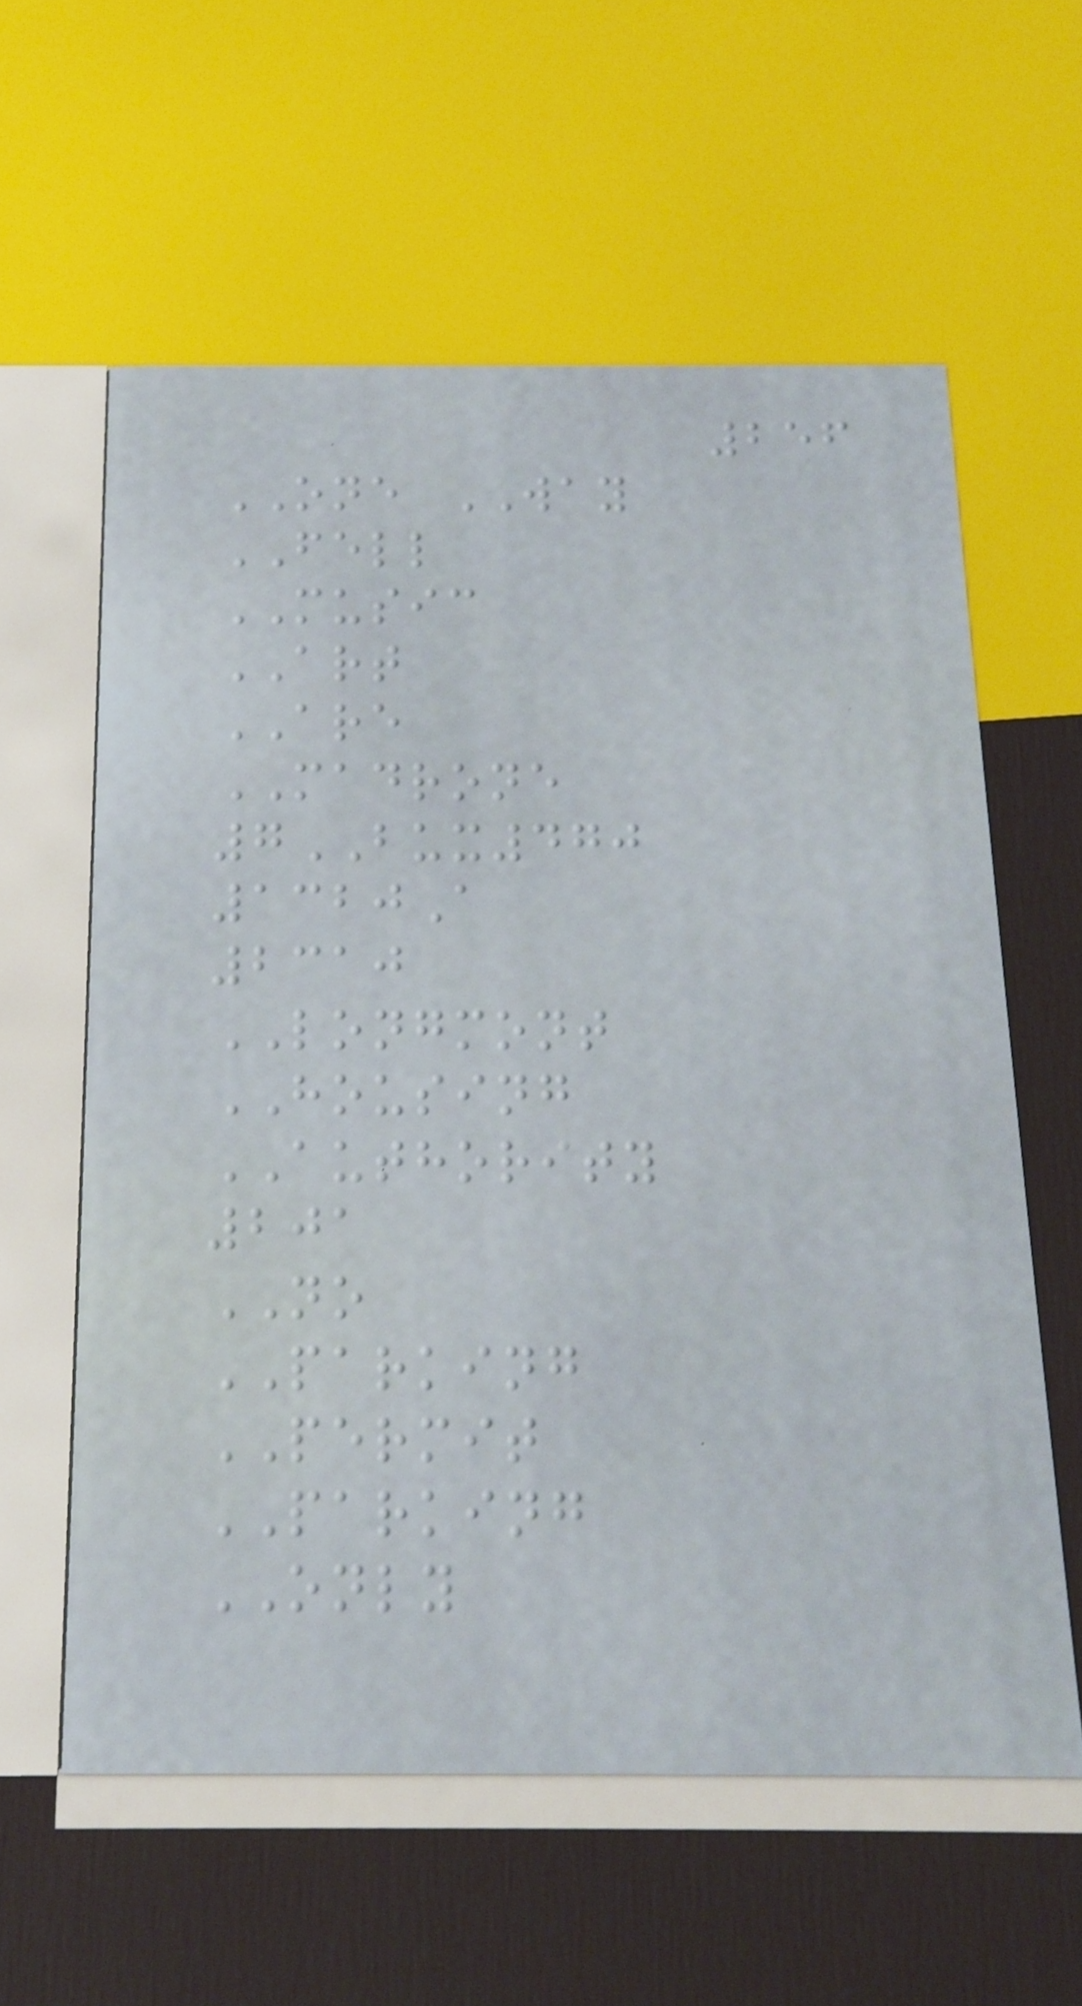256
ONE WAY
FELL
MUSIC
ART
ARE
MADRONE
7BUX470
1320A
2310
LONGMONT
HOUSING
AUTHORITY
201
NO
PARKING
PERMIT
PARKING
ONLY
